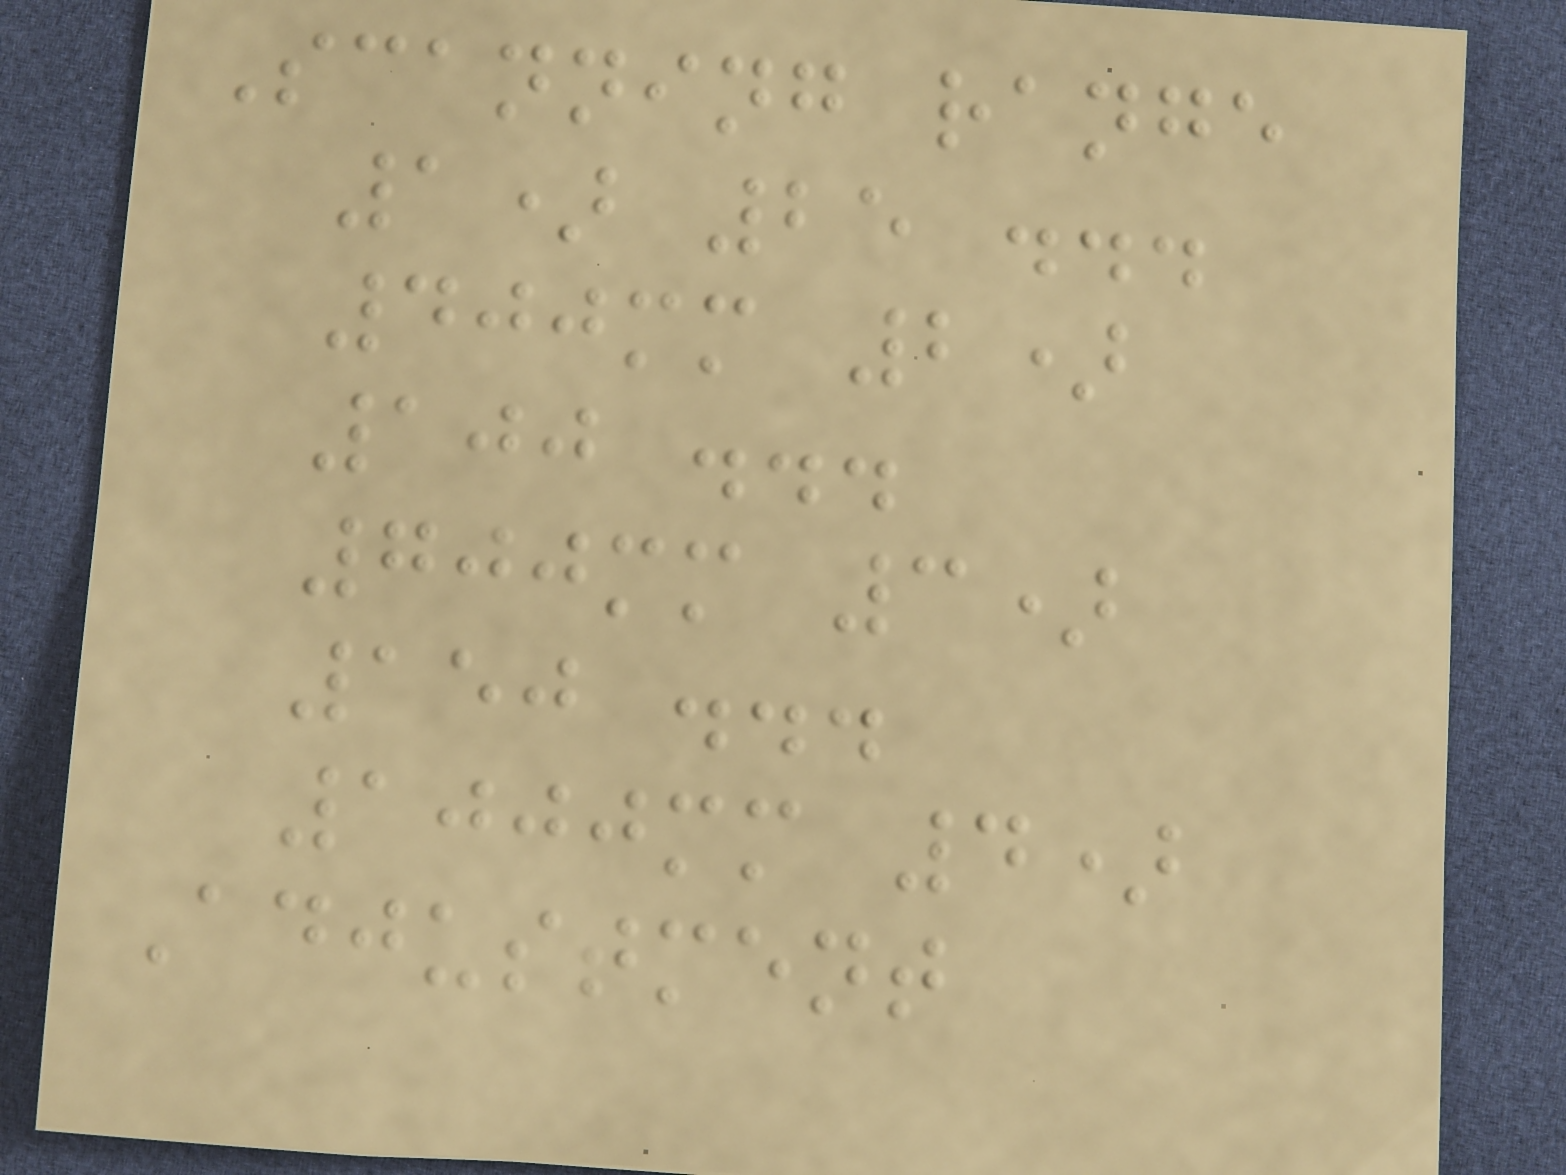Scanning range
1) 25 ...
400mm 2)
100 ...
700mm 3)
150 ...
1000mm 4)
Adjustment
